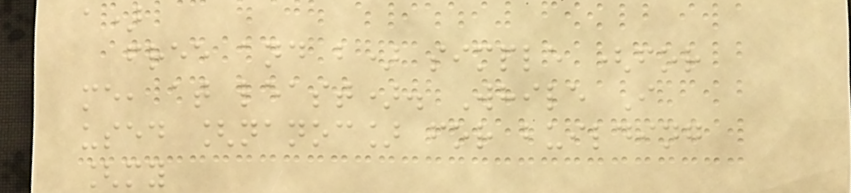a)
free and b) simple (for
me, at least). While I
used [nanoc] for building
[my
